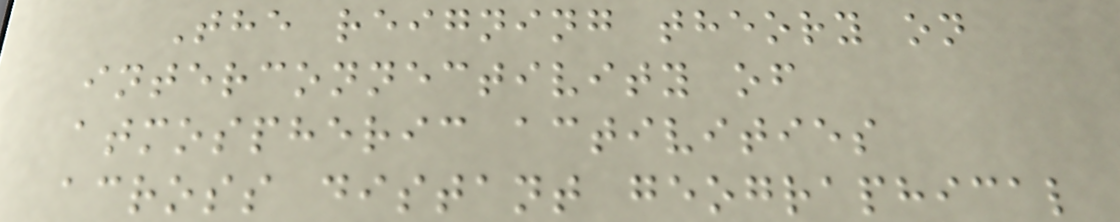The reigning theory on
interconnectivity of
atmospheric activities
across distant geographical
